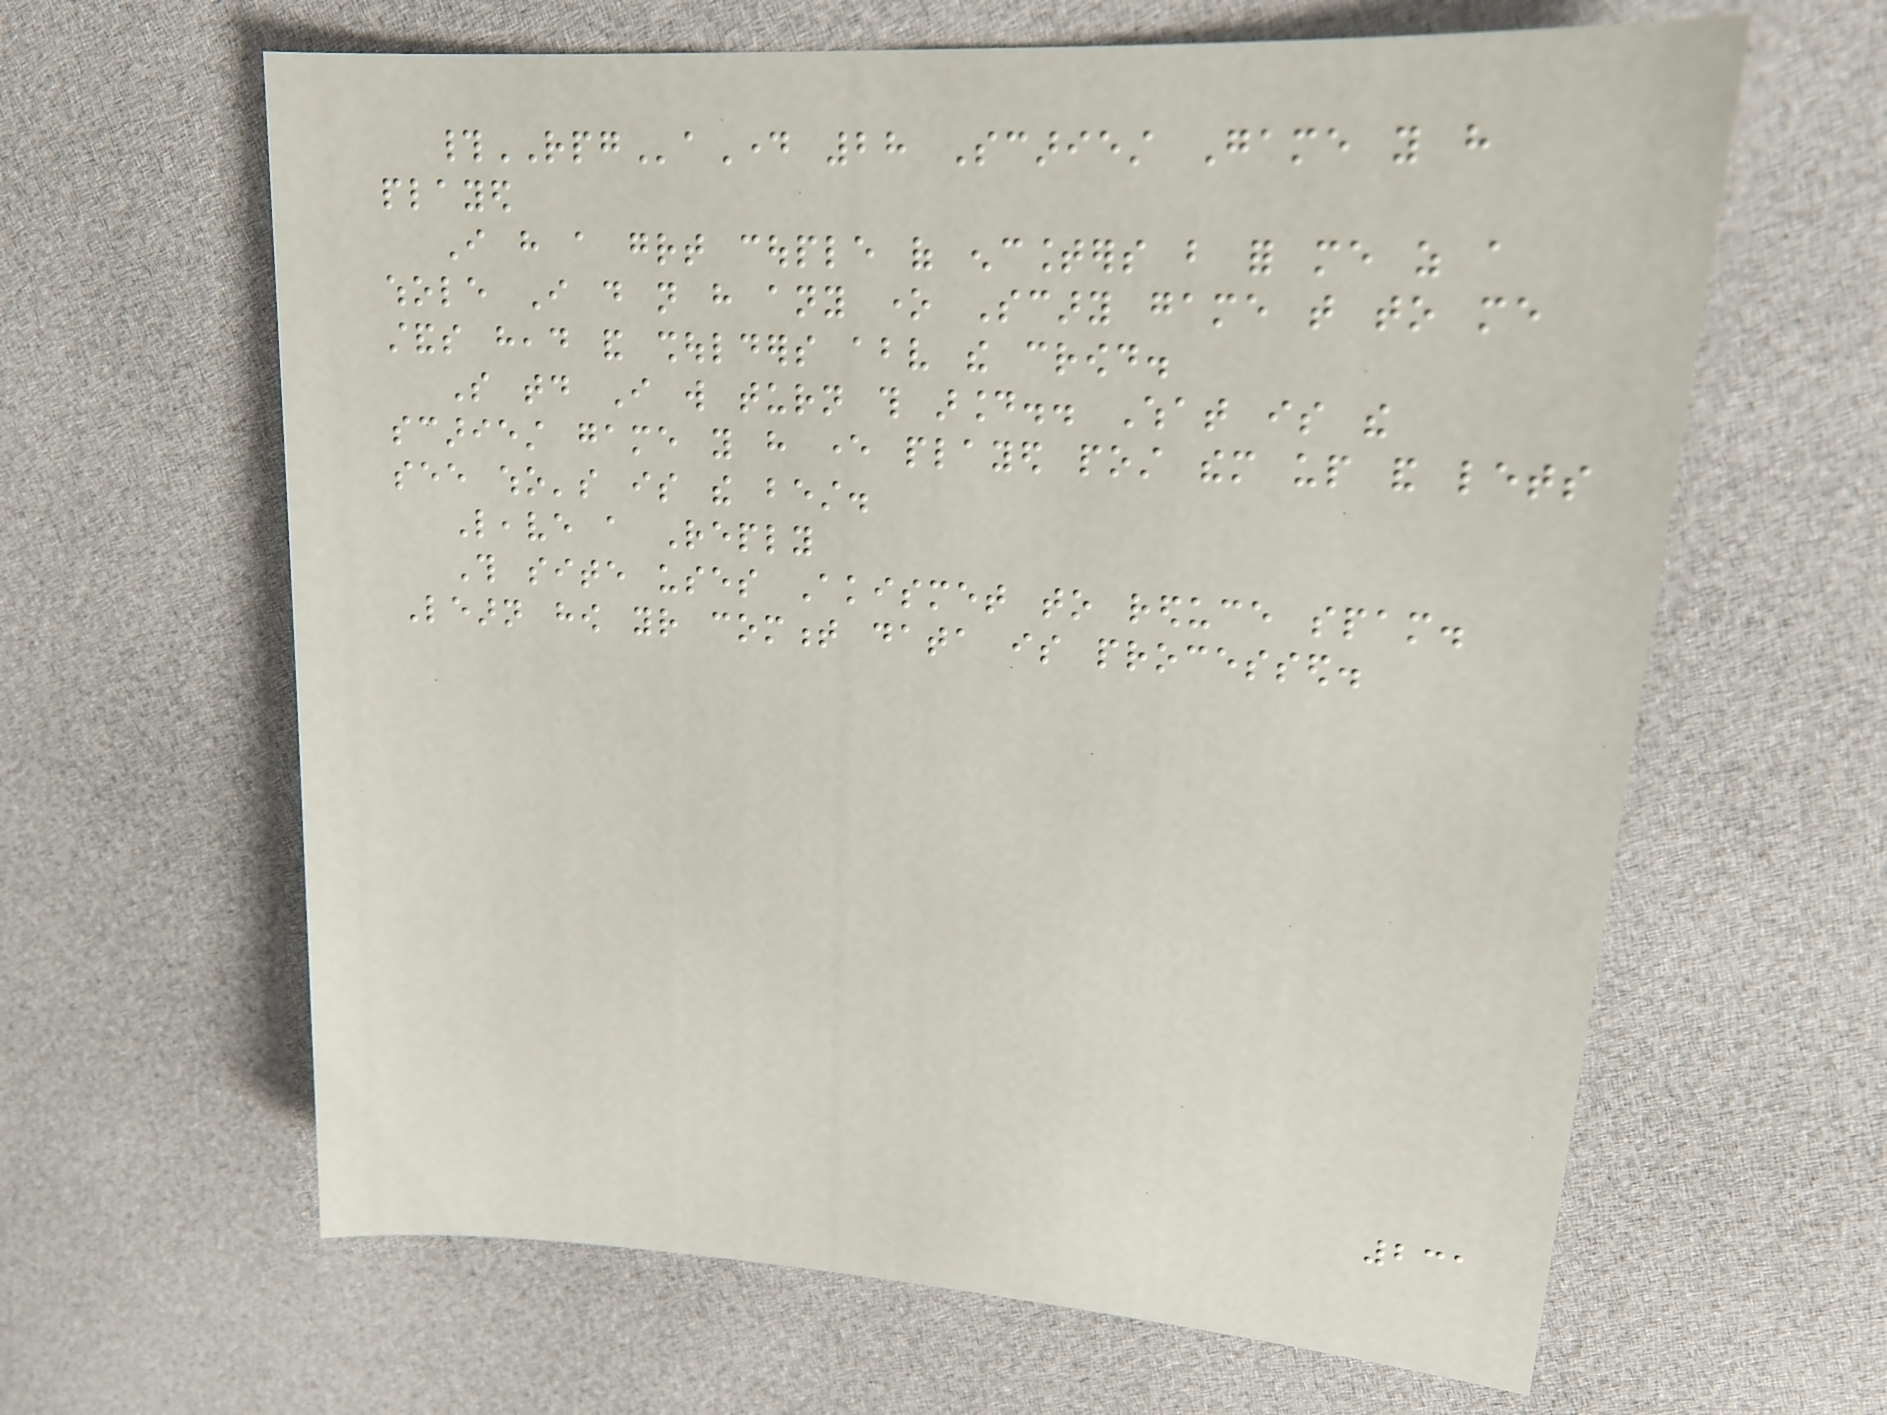#RPGaDay 28 Scariest Game you have
played
I have a great couple of encounters but for me as a
whole I do not have any one Scary game that to me
stands head and shoulders above the crowd.
So today I will turn this around.. What is the
scariest game you have ever played post them up and lets
see who's is the best.
Leave a Reply
This site uses Akismet to reduce spam.
Learn how your comment data is processed.
231
